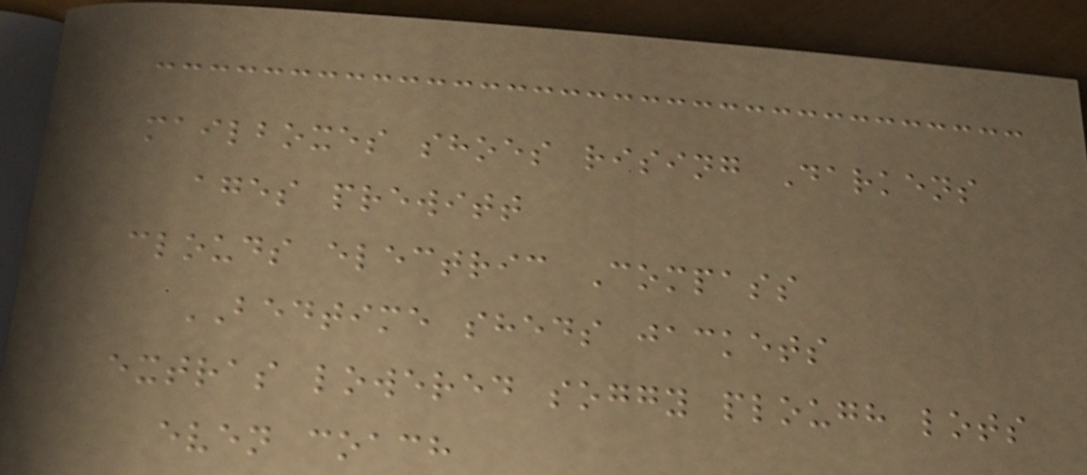mailboxes shoes rising Darkens
ages prewitt
clouds electric Compass
BEDTIME sheds jackets
extras lowered soggy plough lots
even coach
